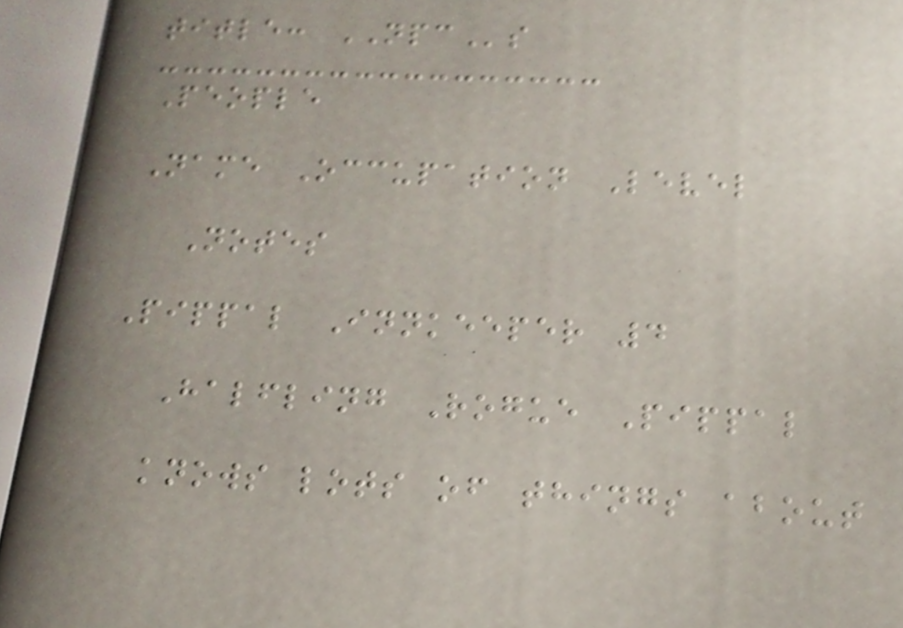title: NPCs
People
Name Occupation Level
Notes
Pippal Innkeeper 4
Halfling Rogue Pippal
knows lots of things about
